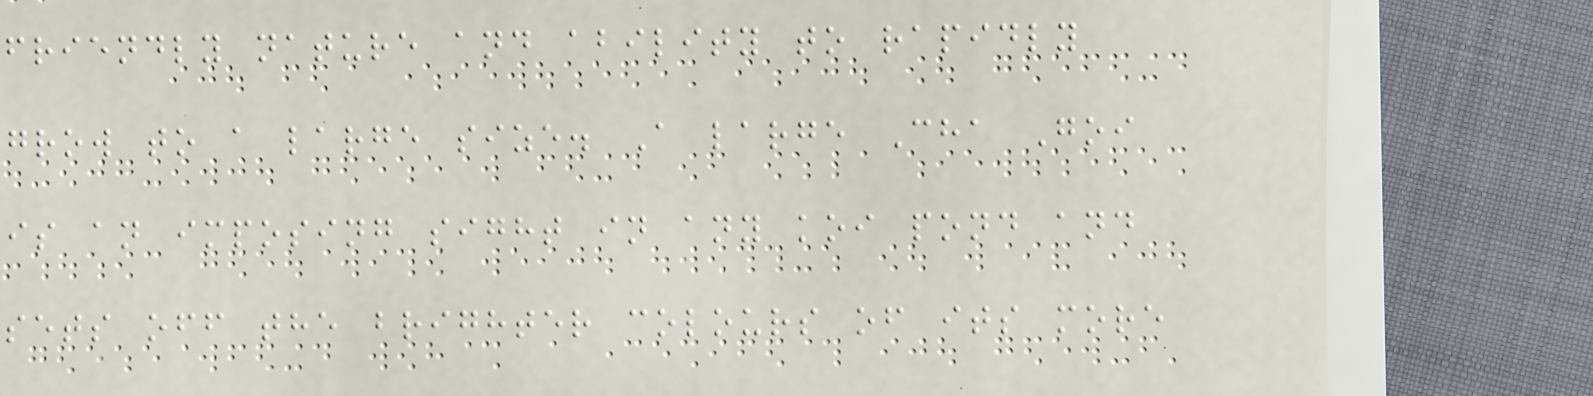friendly nature and ability to rapidly
grow to a large size. A large Cha Goi
is an imposing sight in any koi pond and
sets off the brighter colours of its more
